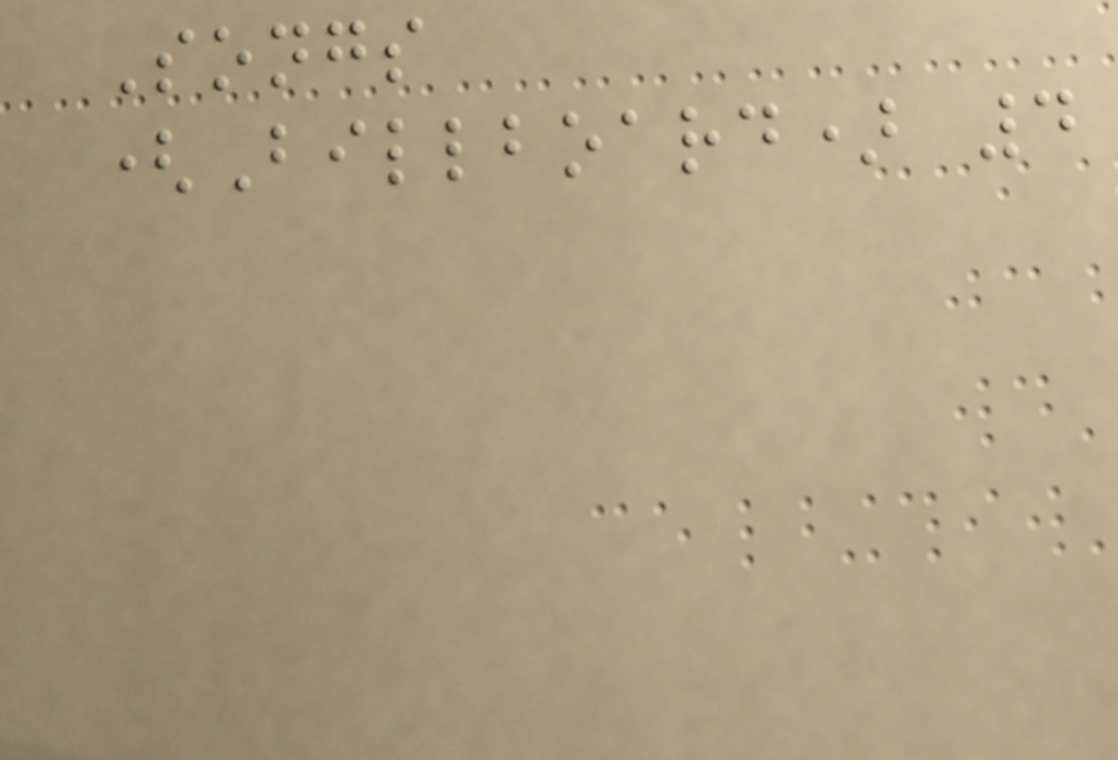Songs
(Billboard) 4
